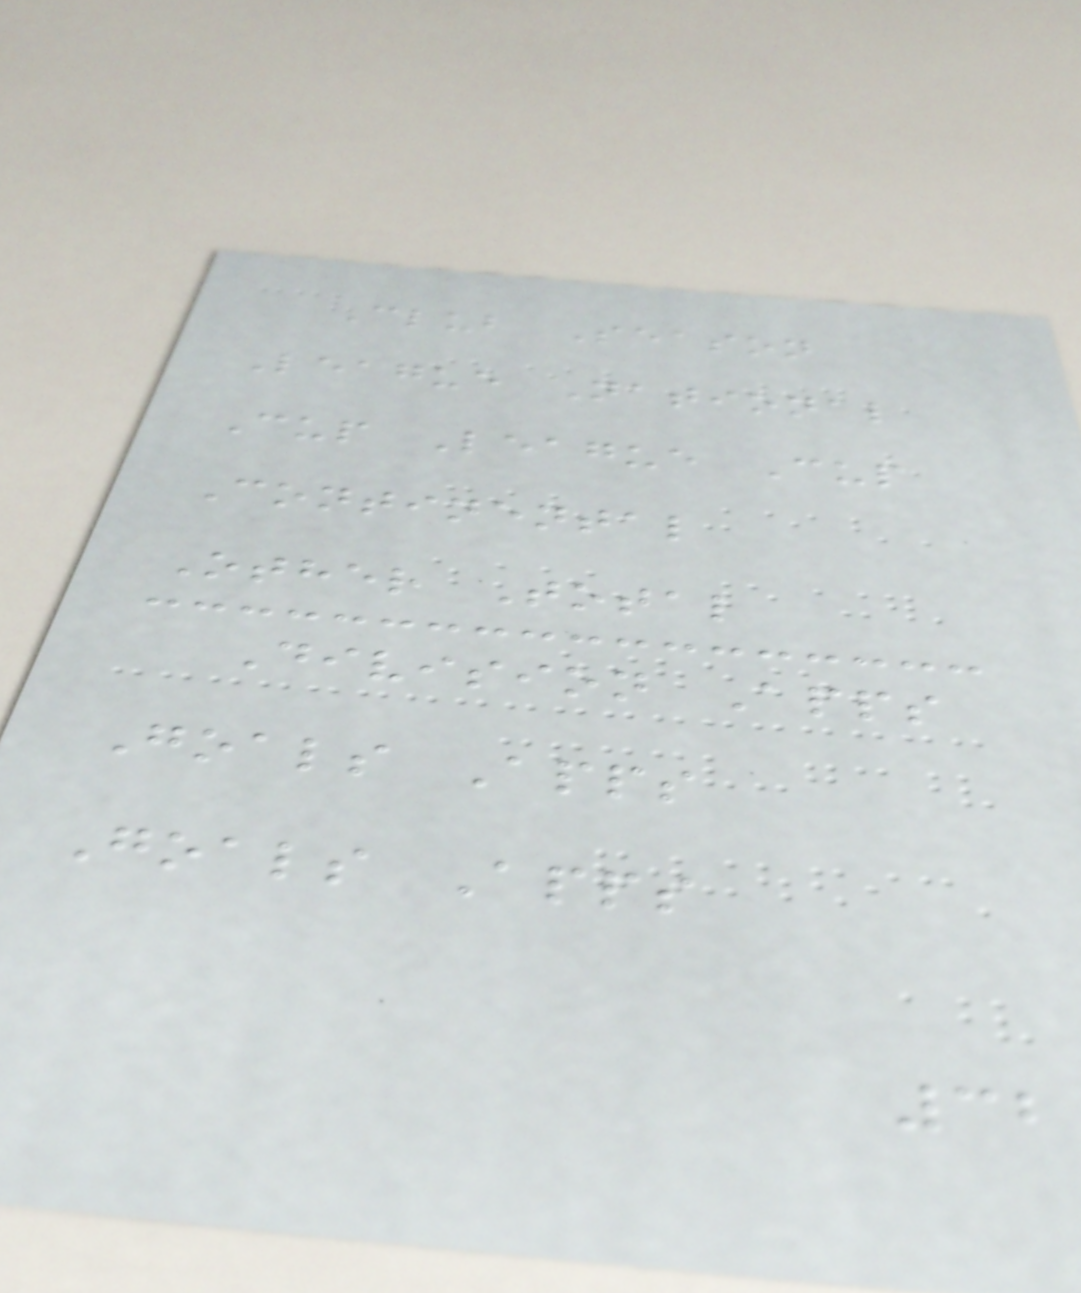Club Season
League National
Cup League Cup
Continental
Other Total
Division Apps
Goals Apps
Goals Apps
32
